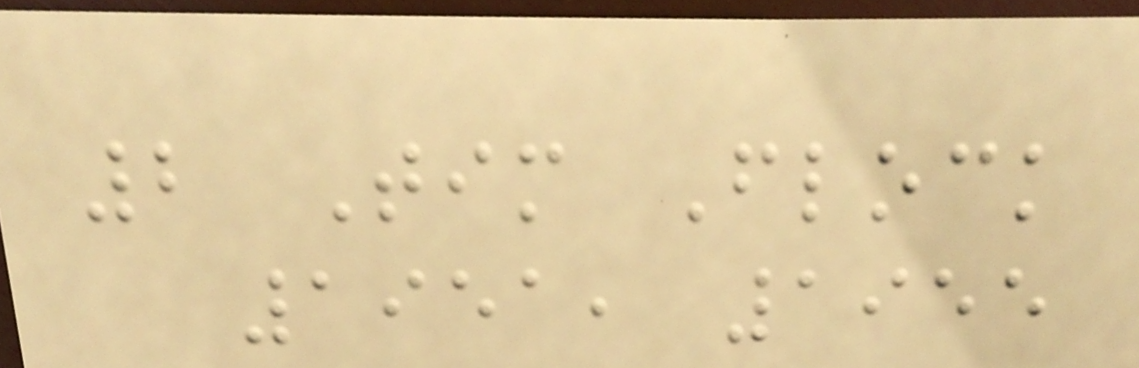2 Tim Flock
1951, 1955
